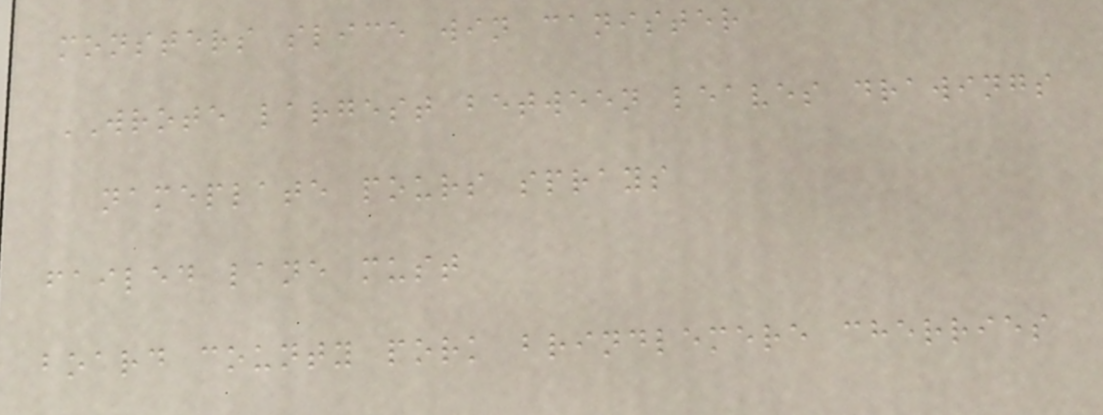monsters slice win canister
WROTE largest between leaves drawings
nameplate pours sprays
failed lane must
board county pork brindlemere cherries
